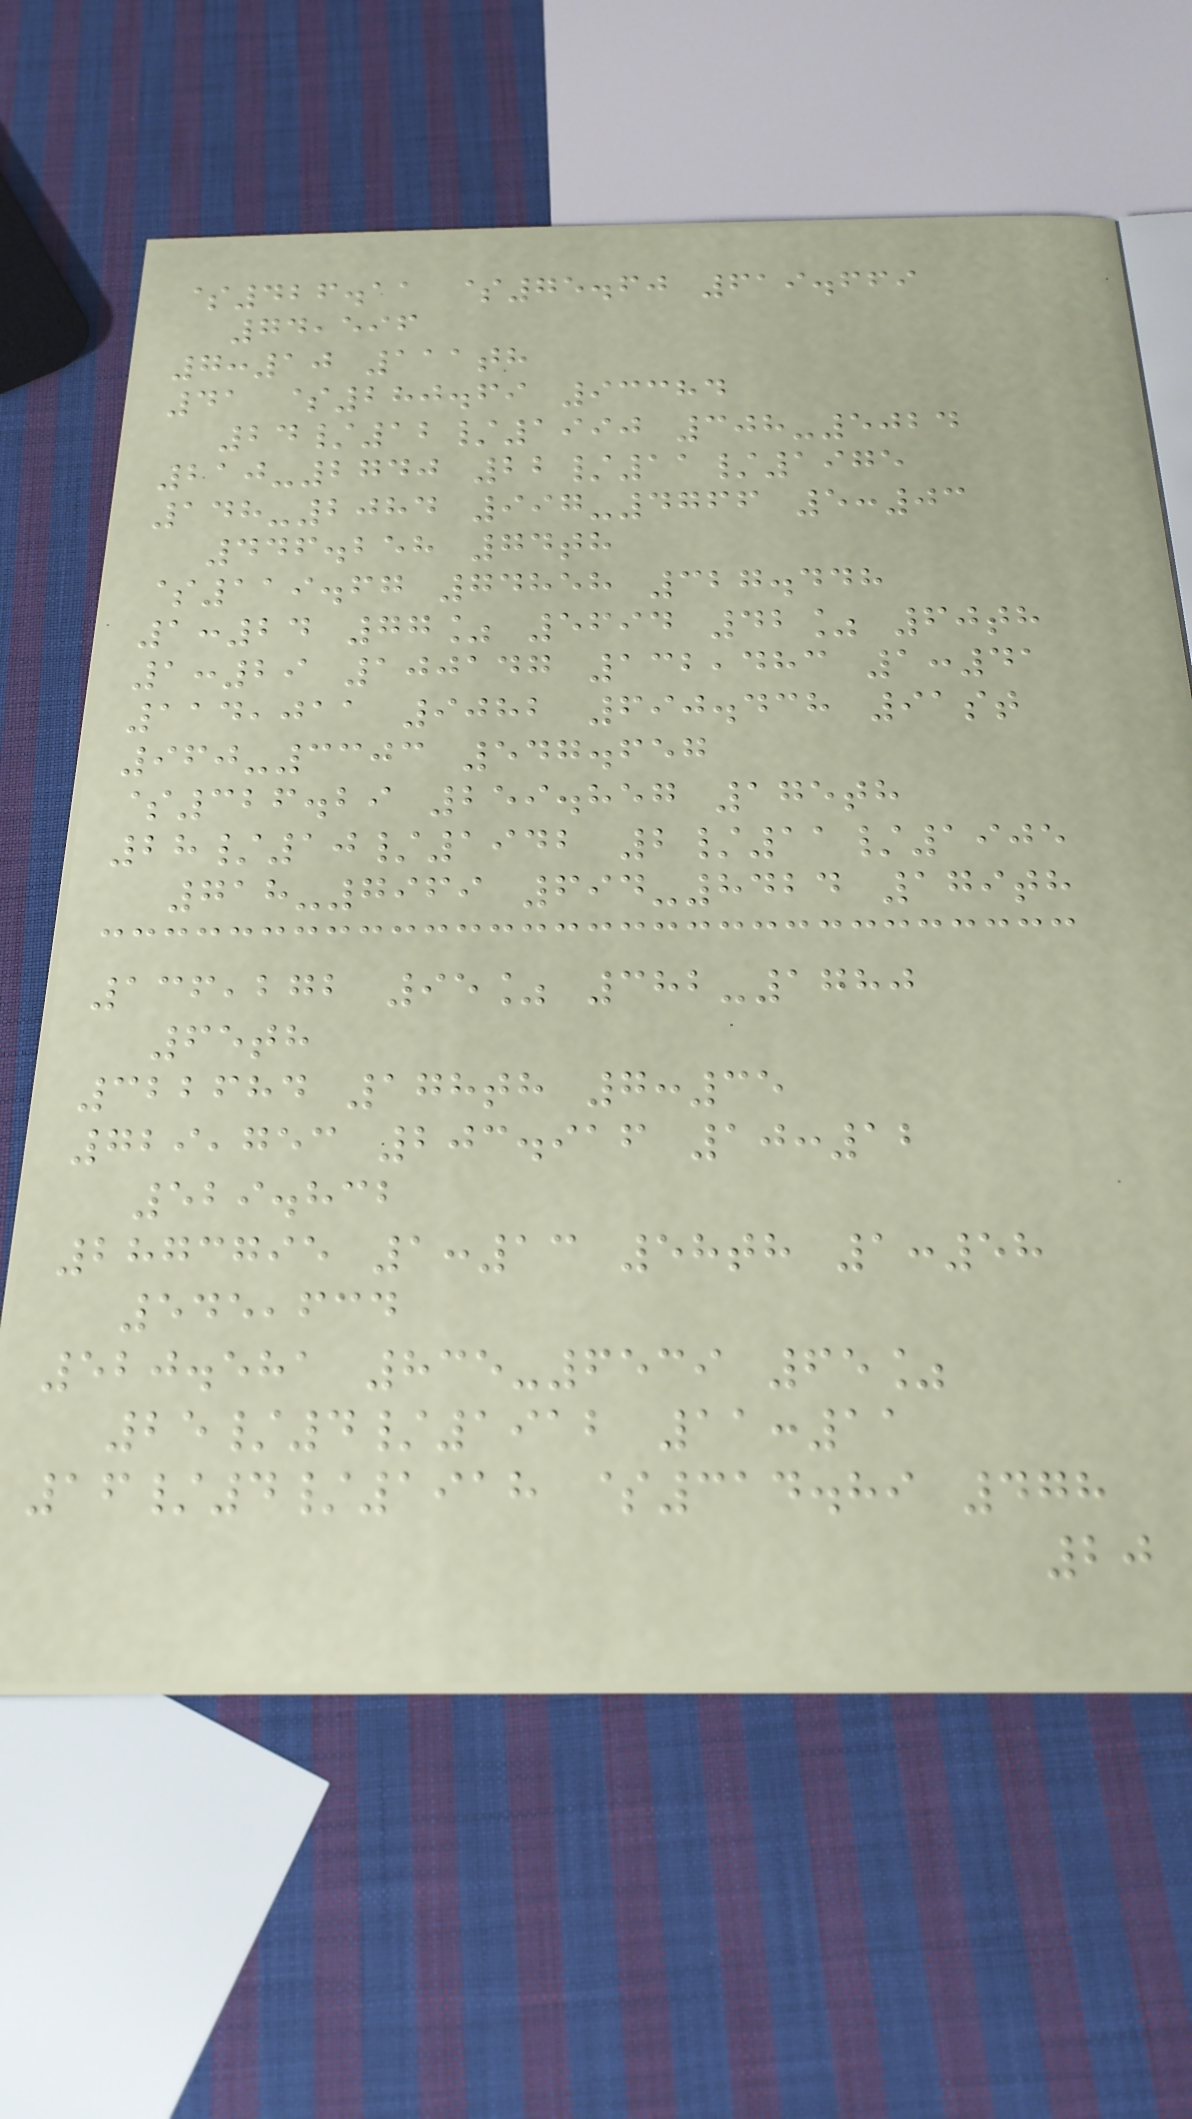$426.11 $75.60 619.669
74,596
7:10 111th
41 $280.69 93384
24/12/1990 308-5024
210-2740 22/11/1975
148-2084 997-4766 5:03
446.258 74th
$119.67 74858 327.448
1:24 77% 5694 42% 60th
1:29 100147 132,483 1:41
114,011 9082 690.438 91st
960-3303 547.657
$326.29 259.857 175th
28/10/1942 2/11/1905
718-7969 694-8424 179th
136,272 95% 382-1780
65th
322684 178th 7:35
729,753 203.916 10:12
529.832
2873795 1:13 58th 1:58
545,634
520.581 835-6539 65%
25/4/1912 11:11
16/4/1918 $314.89 478
20
